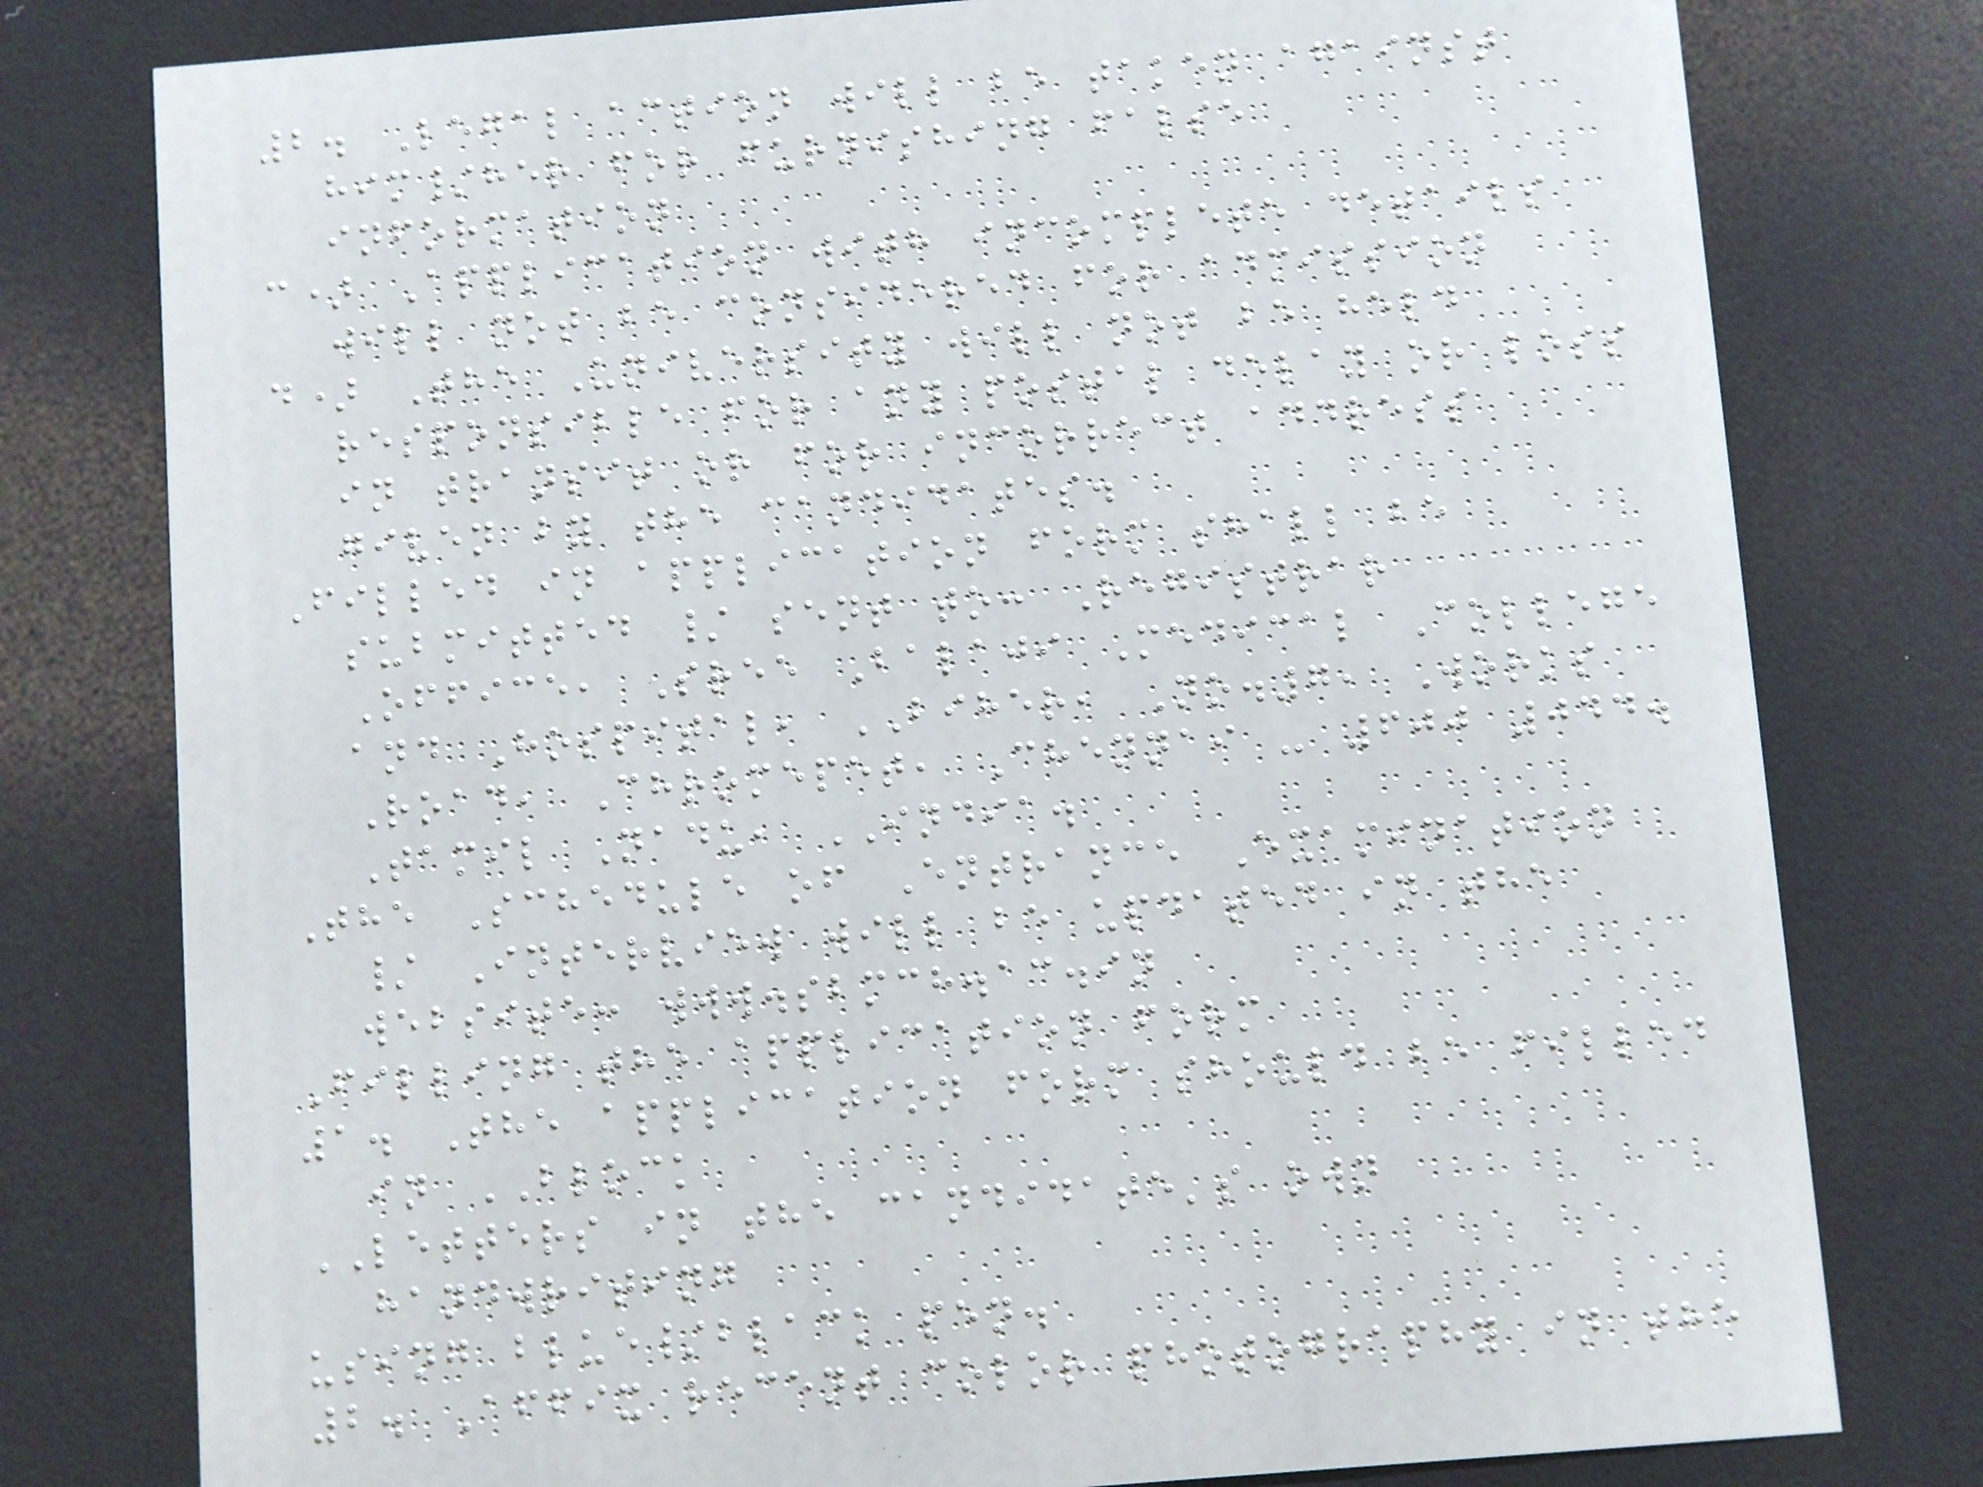2. Legal action will be taken against
him/her for furnishing false
information
c) Application with incomplete details
will not be considered for admission
d) The University will not be held
responsible for any postal delay or loss
in transit or for incorrect address
given by the candidates.
Filled in application form shall be
submitted / sent to: Registrar
Office, Sree Balaji Medical College
and Hospital, BIHER, No.7, Works
Road, Chromepet, Chennai - 600 044.
Tamil Nadu, INDIA.
The Schedule of Entrance Examination
/ Interview will be updated in the
website: www.sbmch.ac.in
Filling the application form
1. The application form should be filled
in BLOCK
LETTERS in the candidate's own
handwriting
using blue/black pen.
2. Affix recent color photography in the
